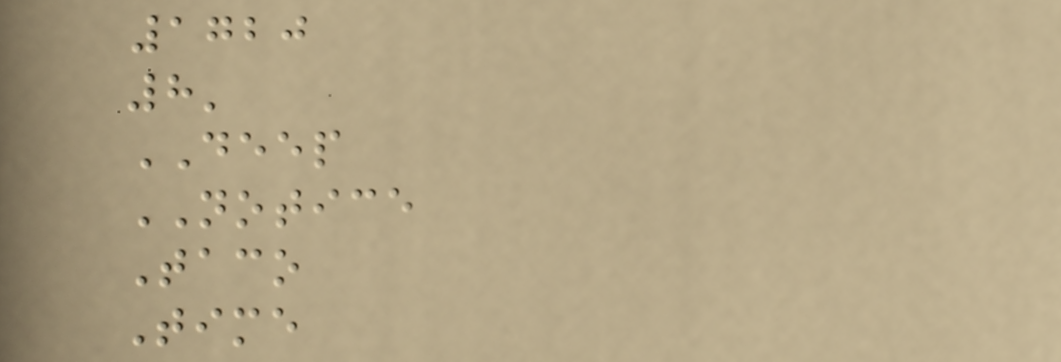1720
8'
DEEP
NOTICE
Taco
Time
